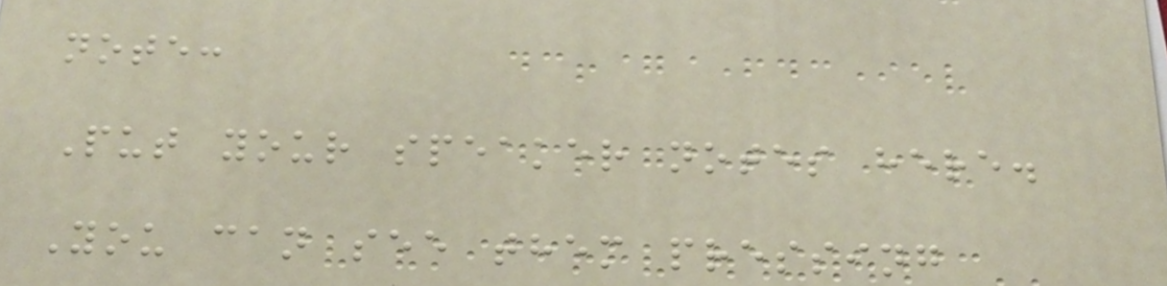note:
Put your speaker notes here.
You can see them pressing
